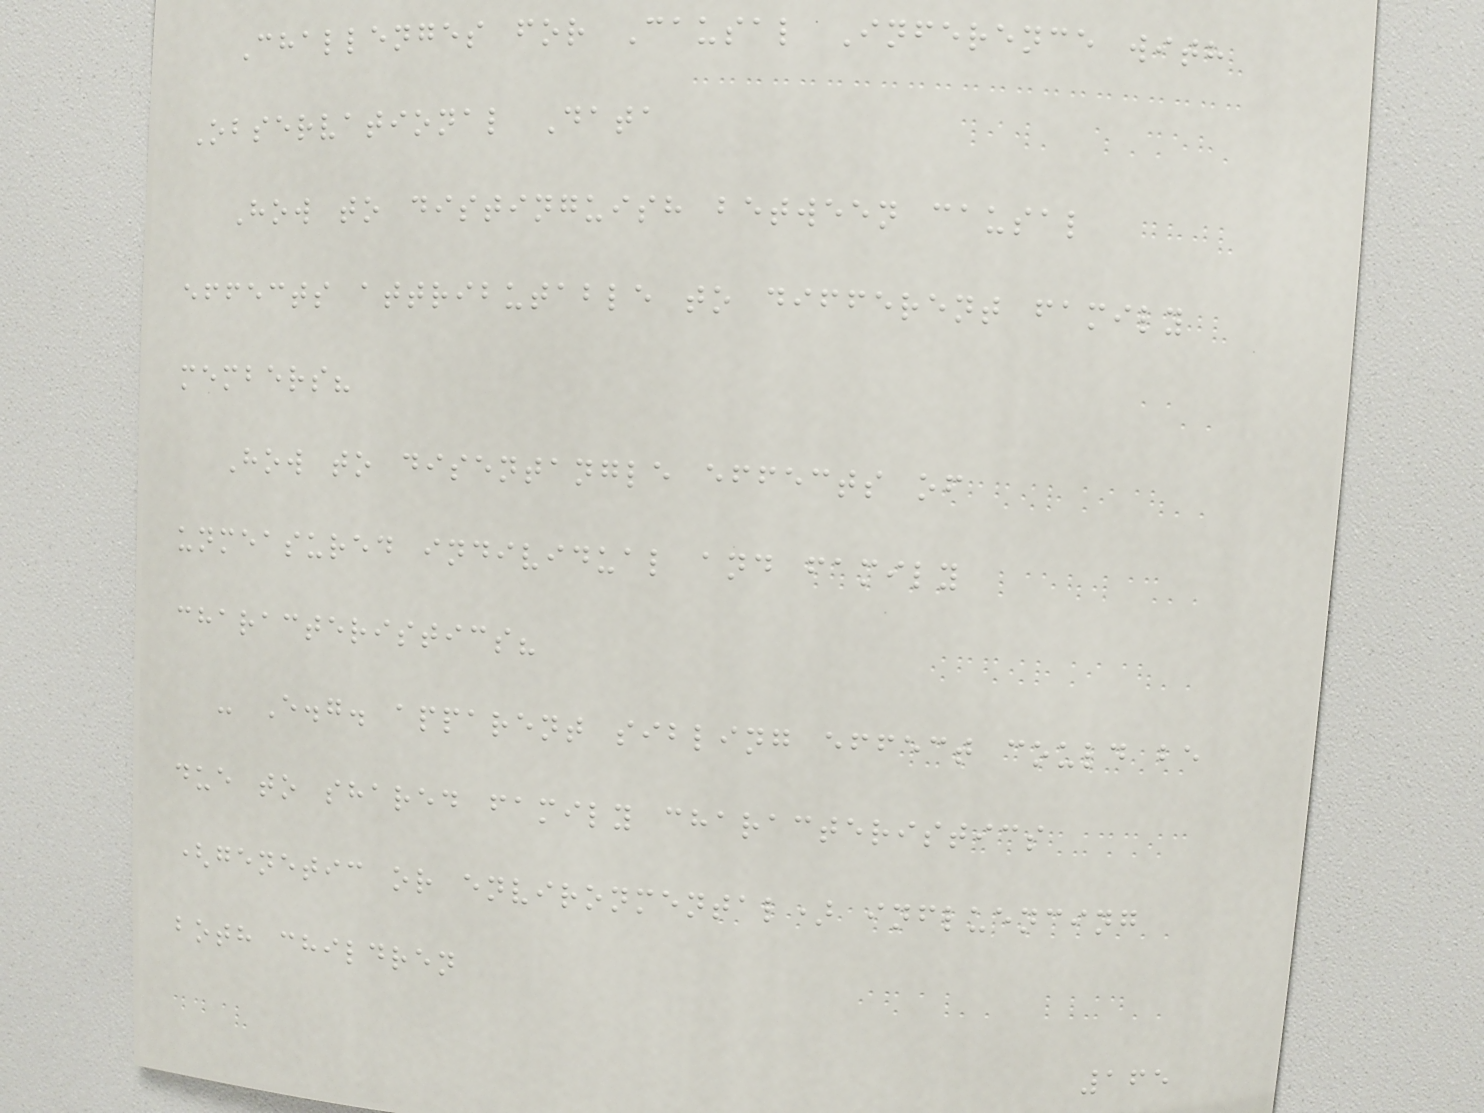Challenges for Causal Inference with
Observational Data
How to distinguish between causal
effects attributable to different family
members?
How to disentangle effects of
unmeasured individual and family
characteristics?
- E.g. apparent sibling effect could be
due to shared family characteristics
(genetic or environmental) influencing
both children
165
